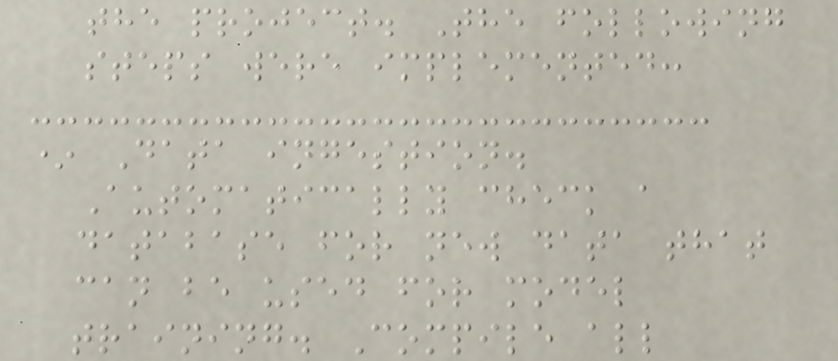the project. The following
steps were implemented:
* Data ingestion.
Automatically check a
database for new data that
can be used for model
training. Compile all
